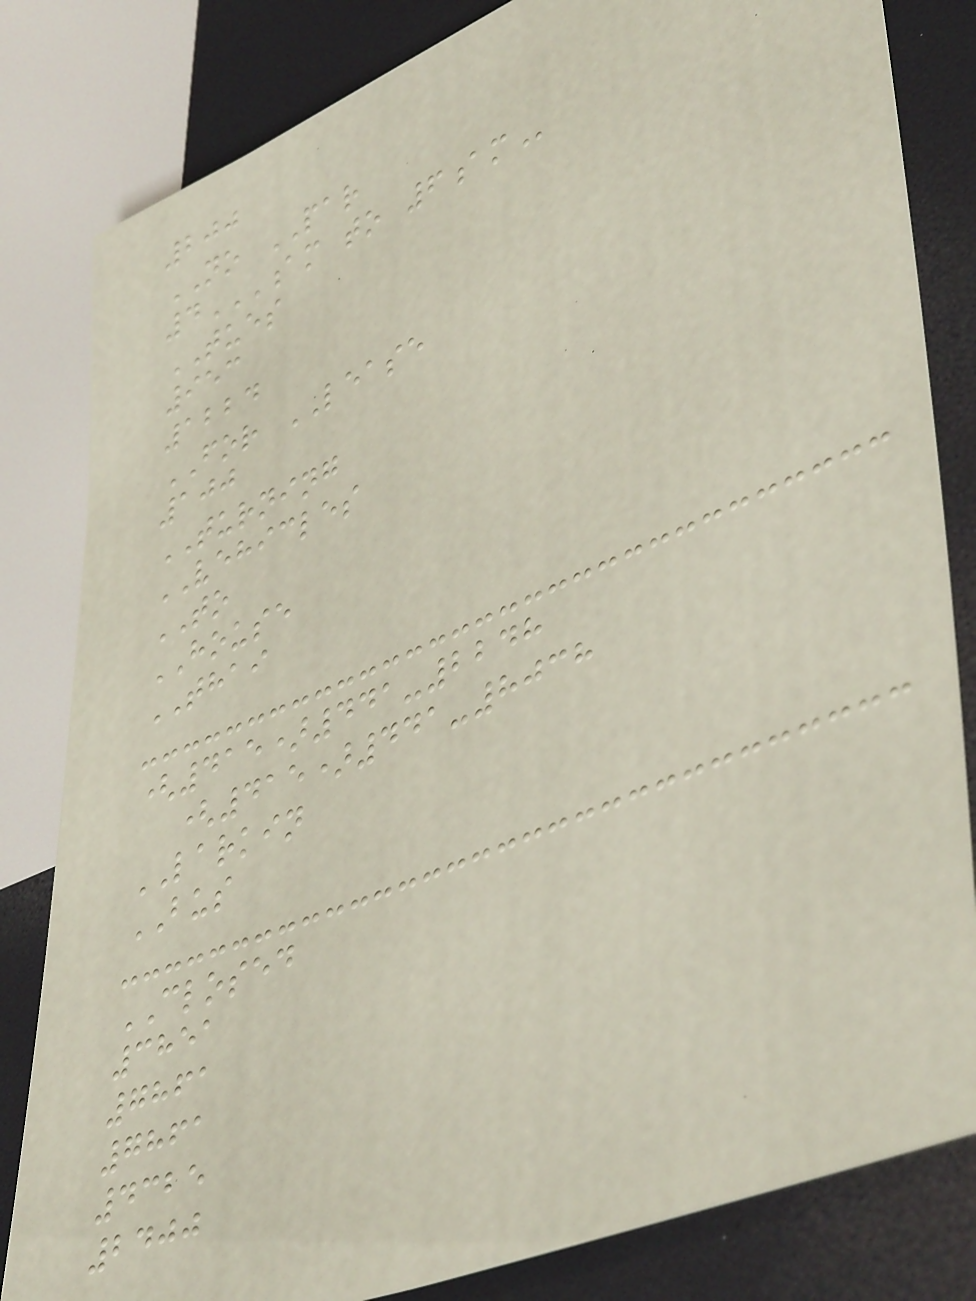200
NO PAR
4AM TO 6AM
TUES
953
1224
FOR LEASE
100
TURNING
VEHICLES
TO
HOUSE
THAI
(415)441-2248
(415)441-8038
LARKIN
BUS
CLOSED
3851
7861
7861
4325
2400
